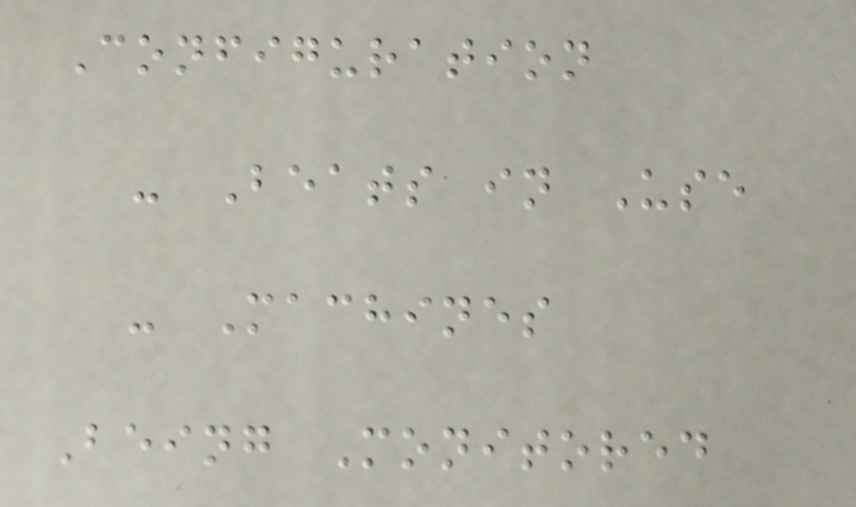Configuration
- Beats in Use
- Machines
Being Monitored
